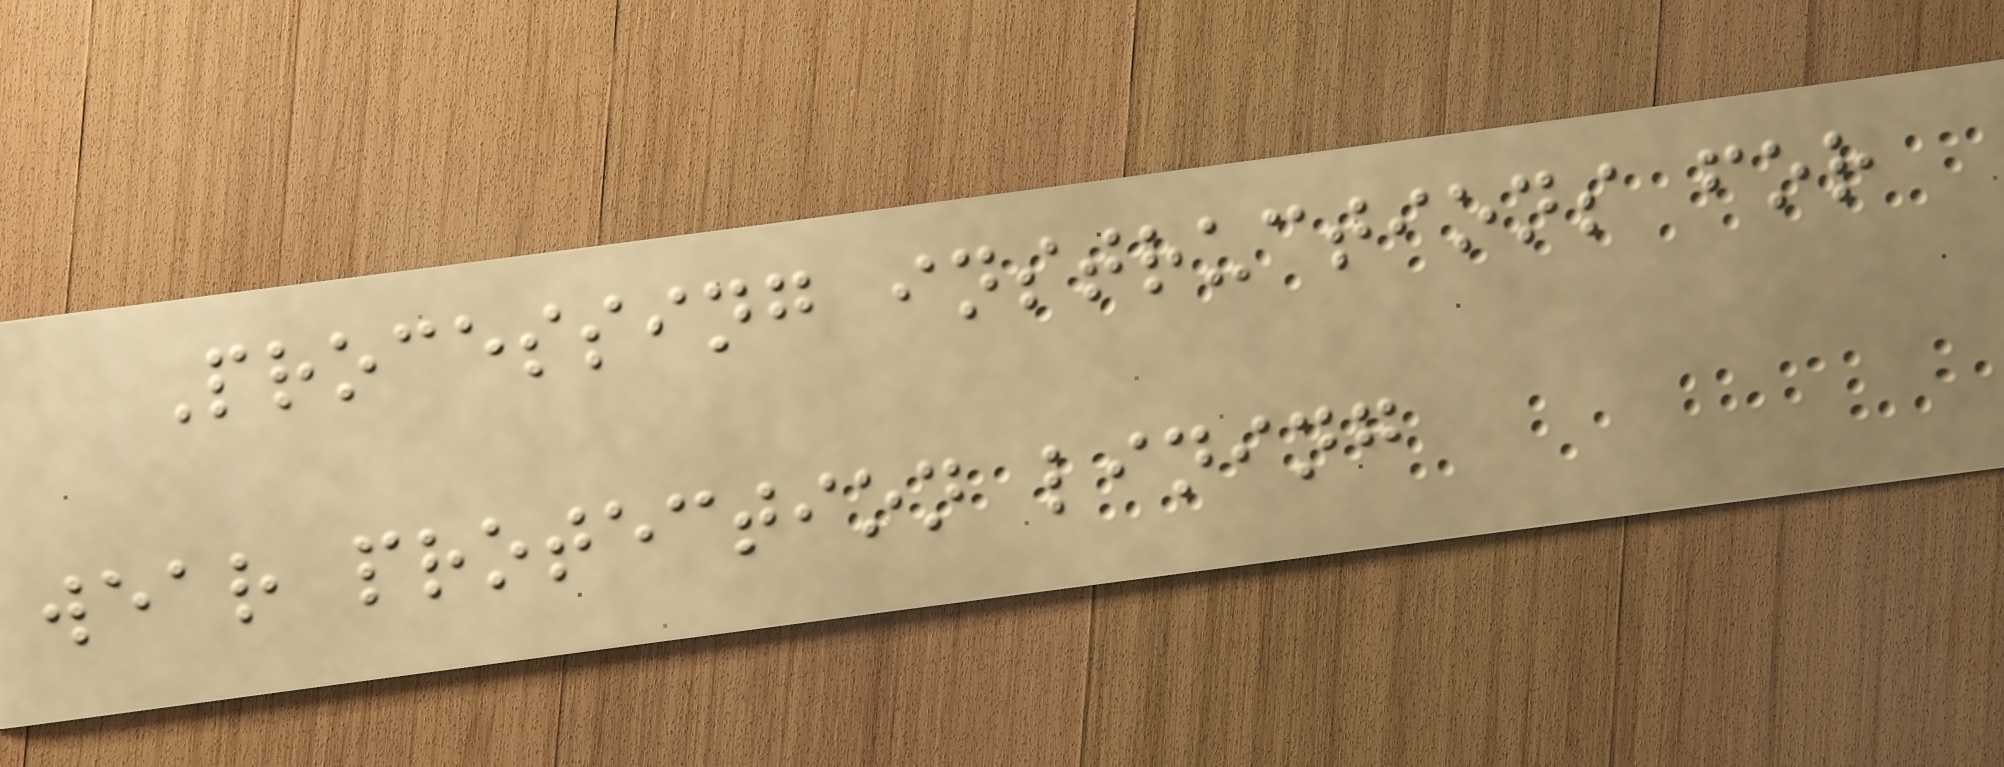Processing instructions for
wear protection lining
